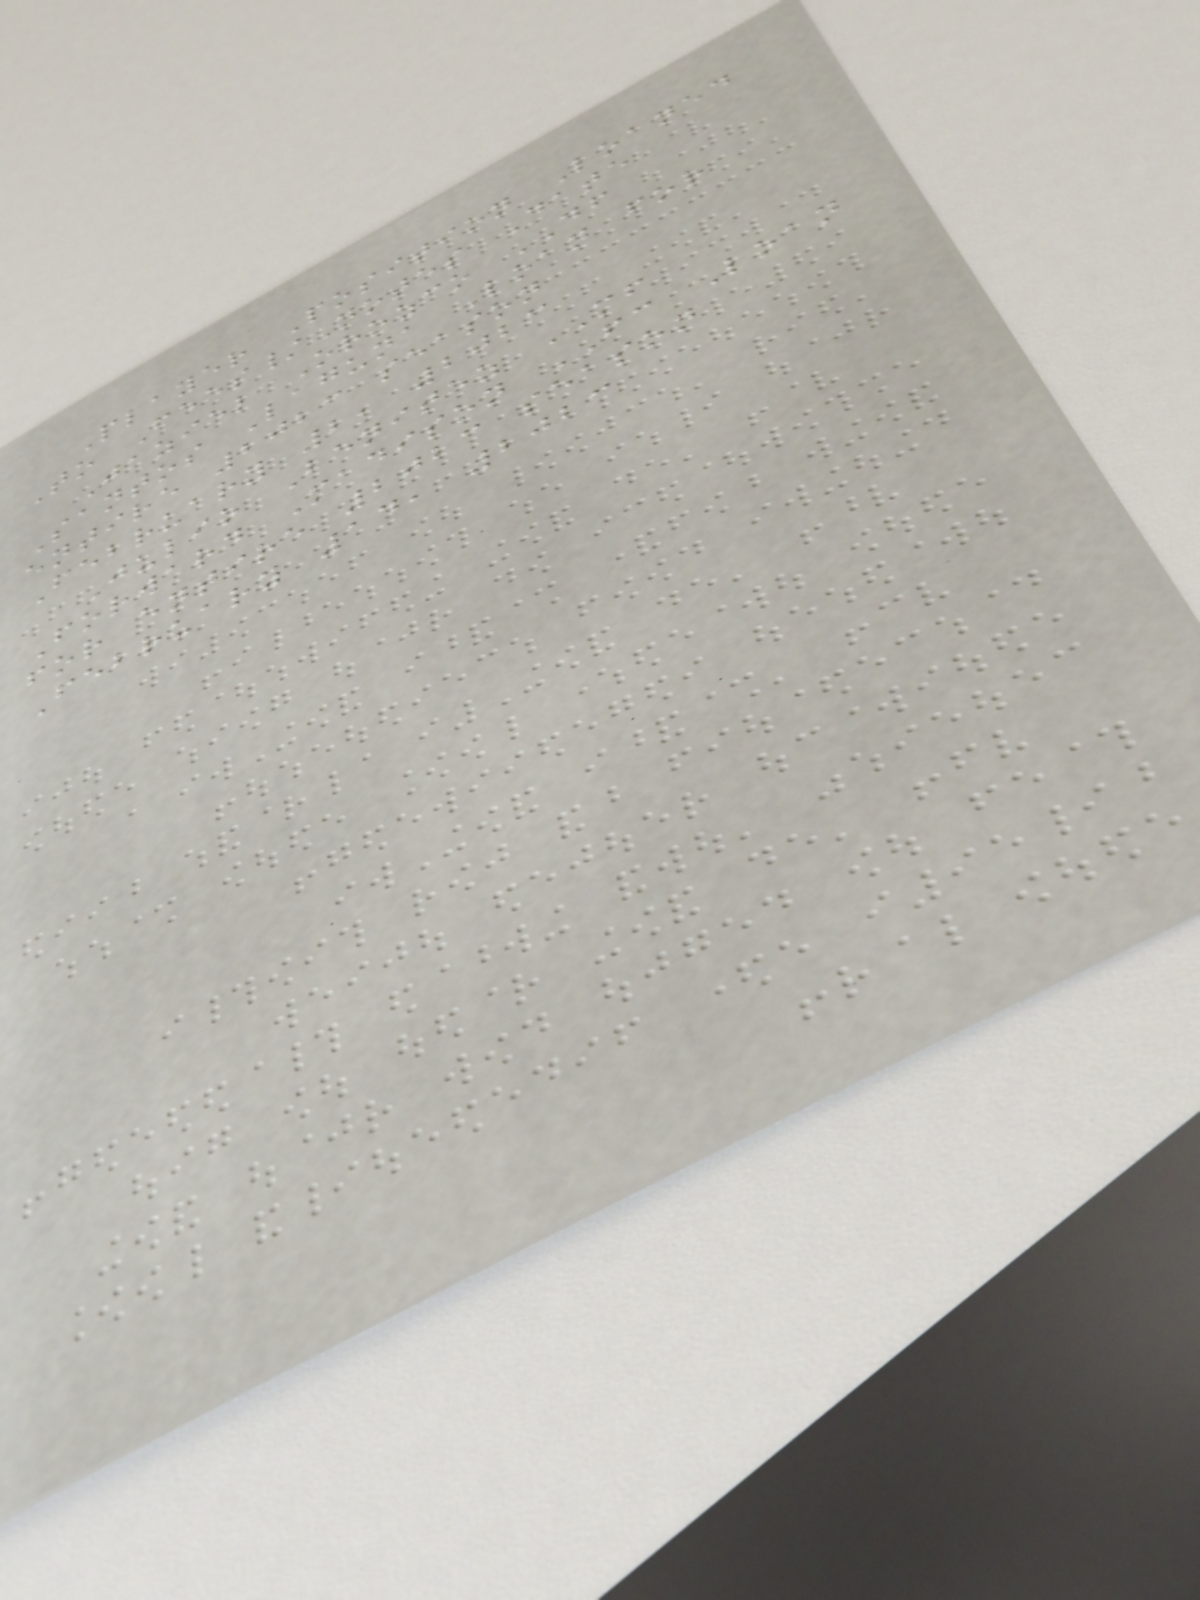Player Position Loaned
To Fees/Notes Date
Jaziel Orozco DF
Santos Laguna Loan for
entire 2023 season
February 2, 2023
Julio Benitez MF
Forward Madison FC Loan
for entire 2023 season
February 14, 2023
